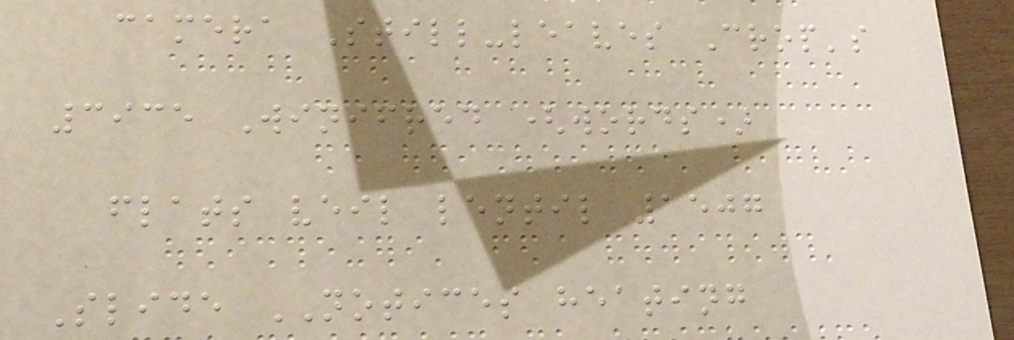camera Still-leaves Crop's
3935 Winifred (words)
flats veil lentil 1507
Slide NOTICES heating
